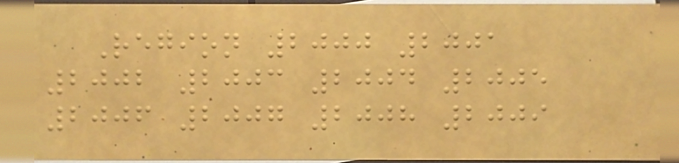Region 2000 2001
2002 2003 2004 2005
2006 2007 2008 2009
